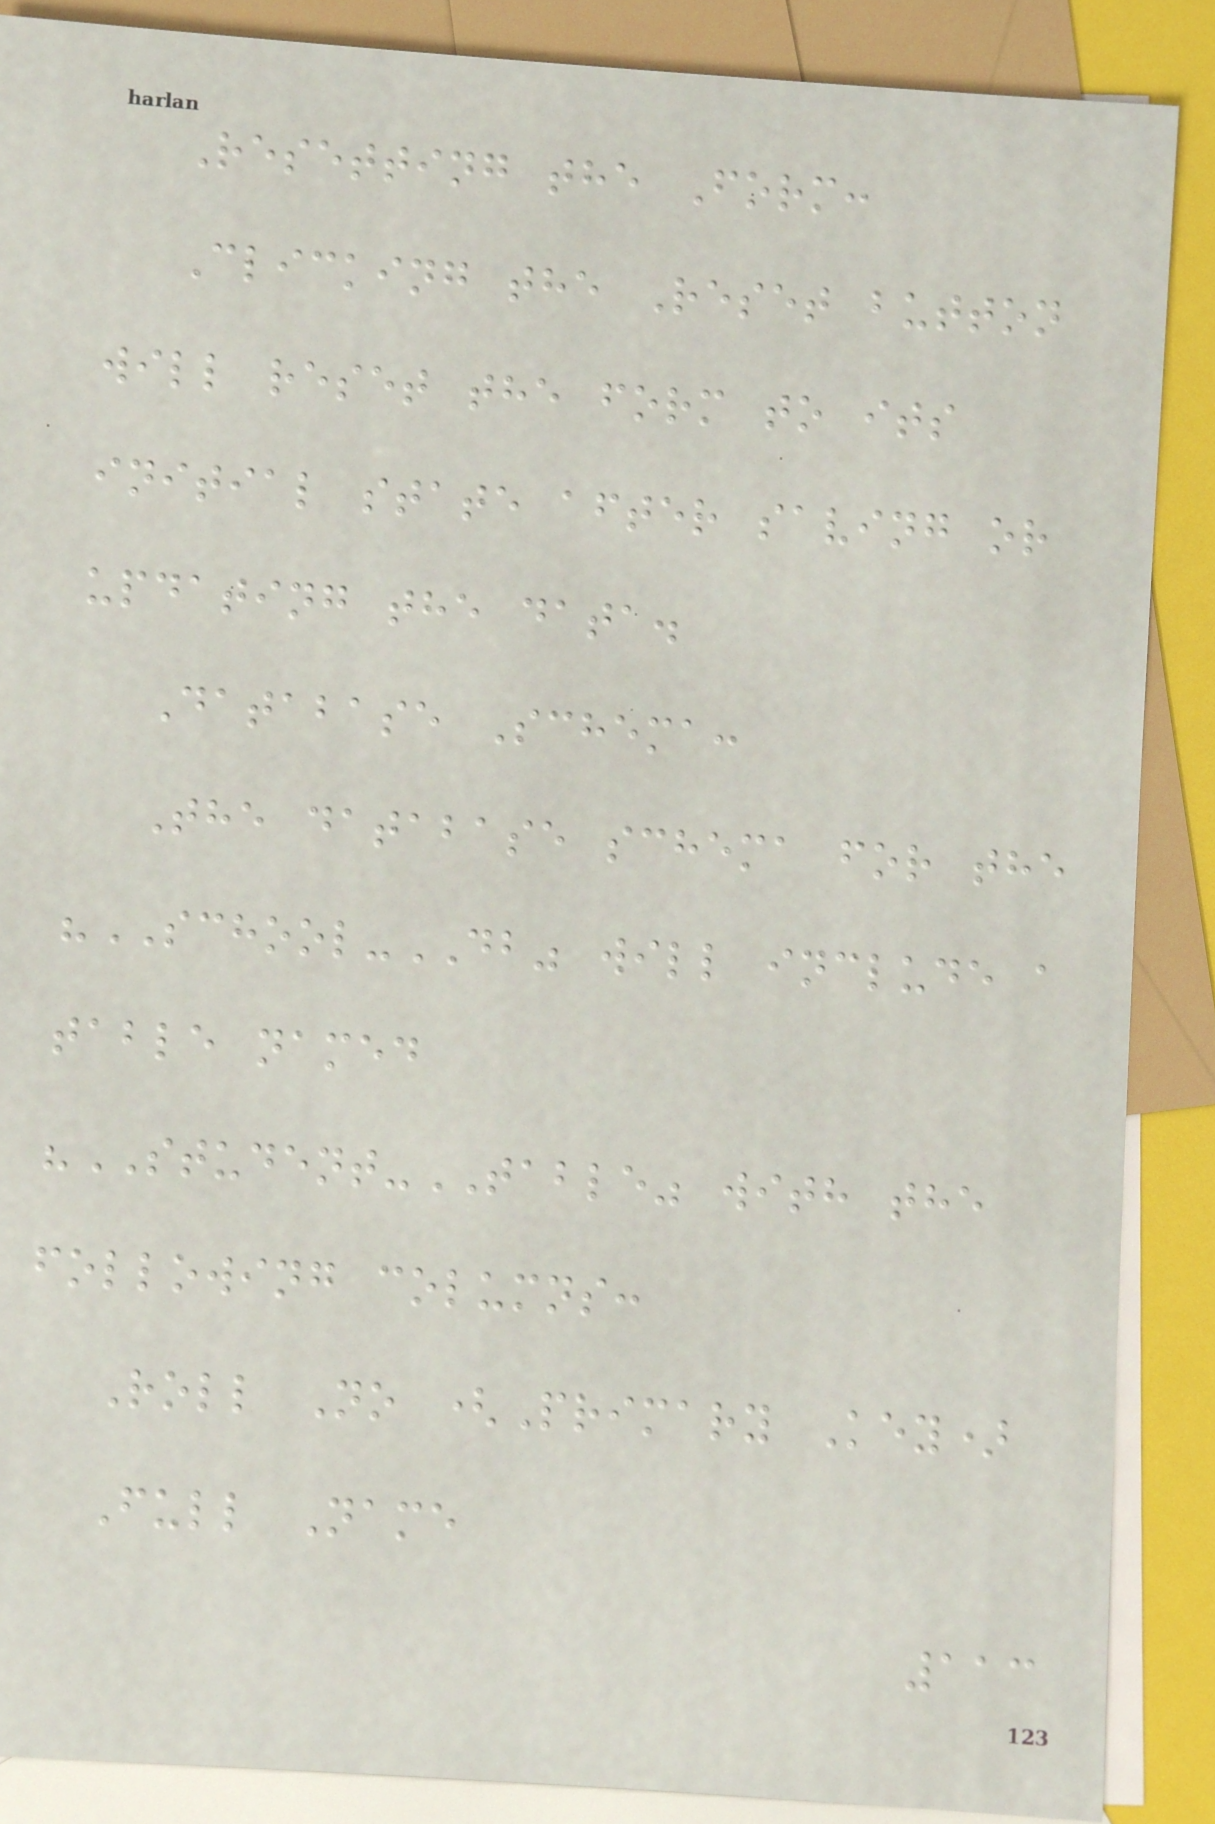Resetting the Form:
Clicking the Reset button
will reset the form to its
initial state after saving or
updating the data.
Database Schema:
The database schema for the
"SCHOOL-DB" will include a
table named
"STUDENT-TABLE" with the
following columns:
Roll No (Primary Key)
Full Name
113
